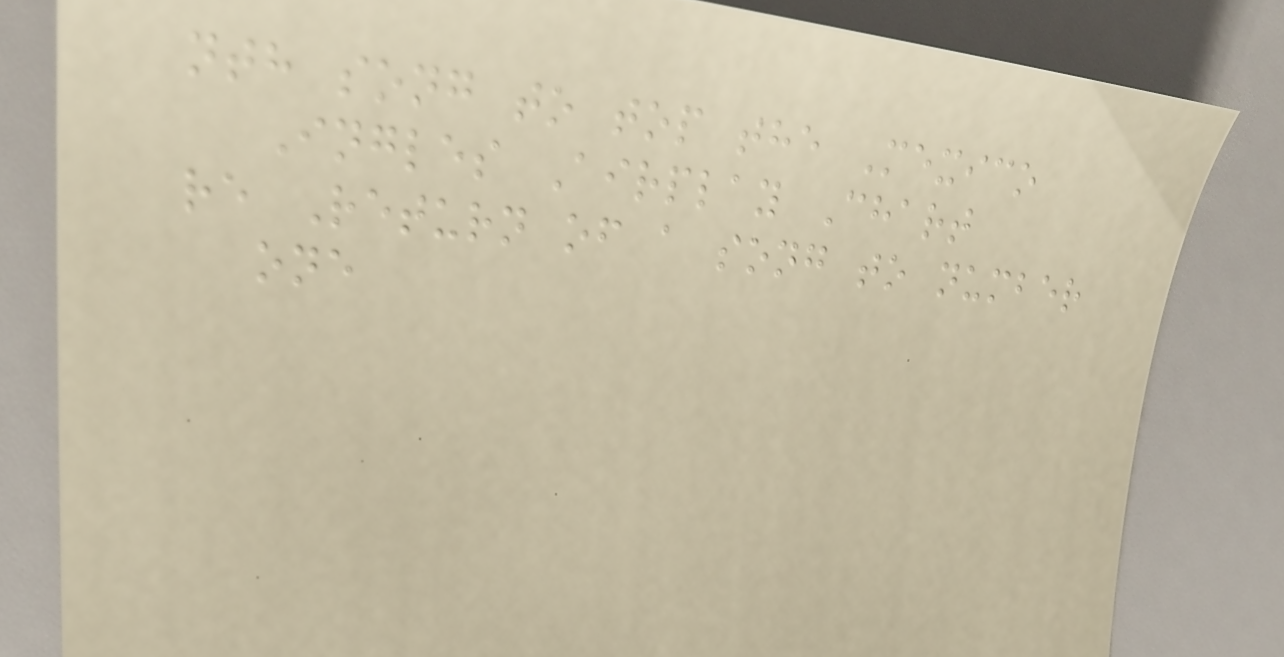nth song to top the Mexico
Ingles Airplay Chart
re Return of a song to number
one
